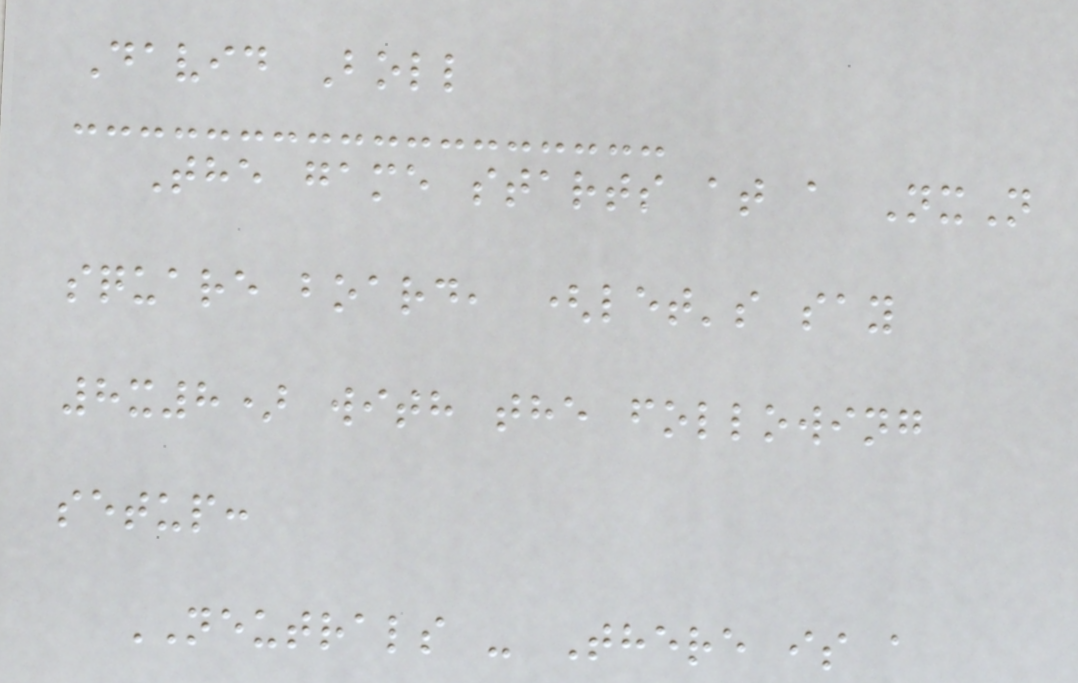David Boll
The game starts at a NxN
square board, (let's say
8x8) with the following
setup:
NEUTRALS - There is a
